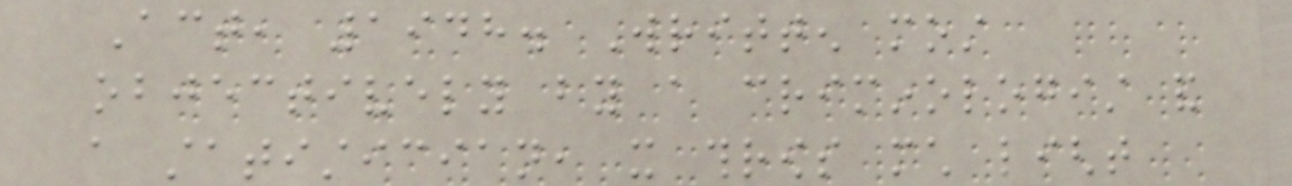Act, 1948. Written most
objectively by a criminologist and
a statistician, it throws much light
